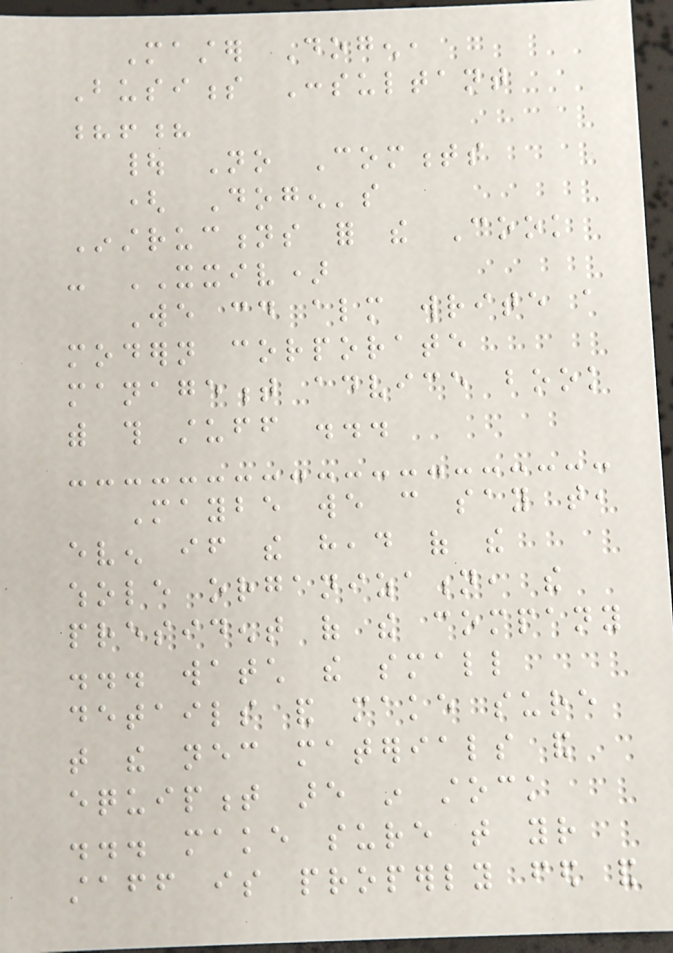Master Dogen,
Business Consultant
?!?
| No Comments
( Dogen's
Instructions for the Cook
- XXIV)
We could almost write a
modern corporate
management advice book
with this stuff ...
Maybe we can say that,
even if the head of the
whole organization, the
president of the company
... watch the small
details and make sure
that the necessary materials and
equipment are in stock
... make sure that your
staff is properly fed and
